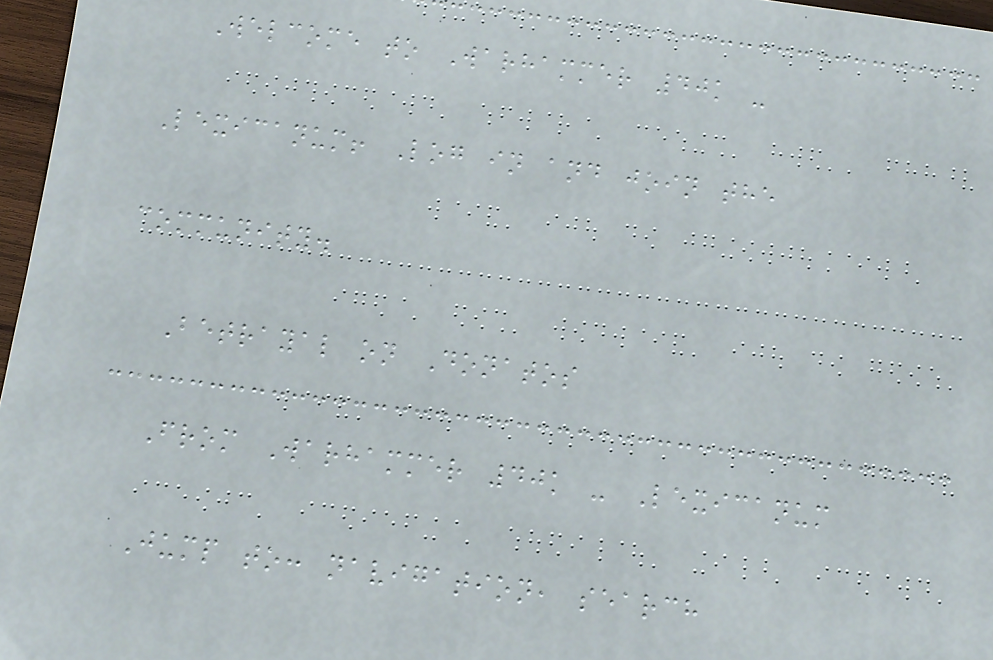Welcome to Warhammer 40k -
Lexicanum! Log in and join the
community.
Betrayal on Donatos
From Warhammer 40k - Lexicanum
Jump to: navigation, search
